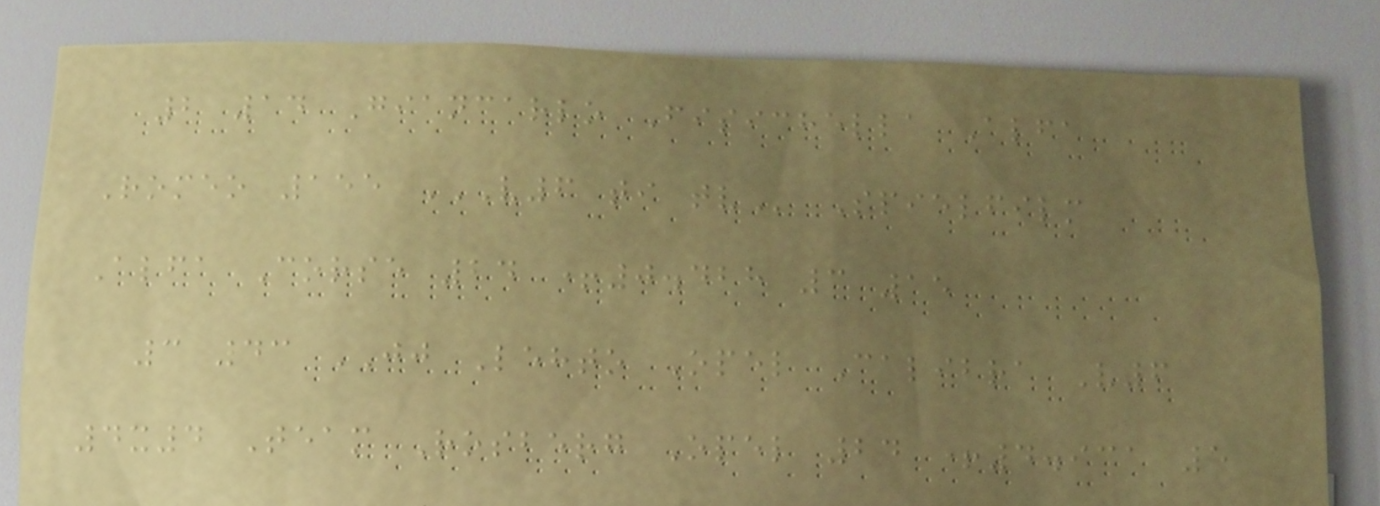2 14 Giancarlo Fisichella Alfa
Romeo 155 V6 TI TV Spielfilm
Alfa Corse 24 +0.428 3 15
3 43 JJ Lehto Opel Calibra V6
4x4 Team Rosberg Opel 24 +4.931 5
